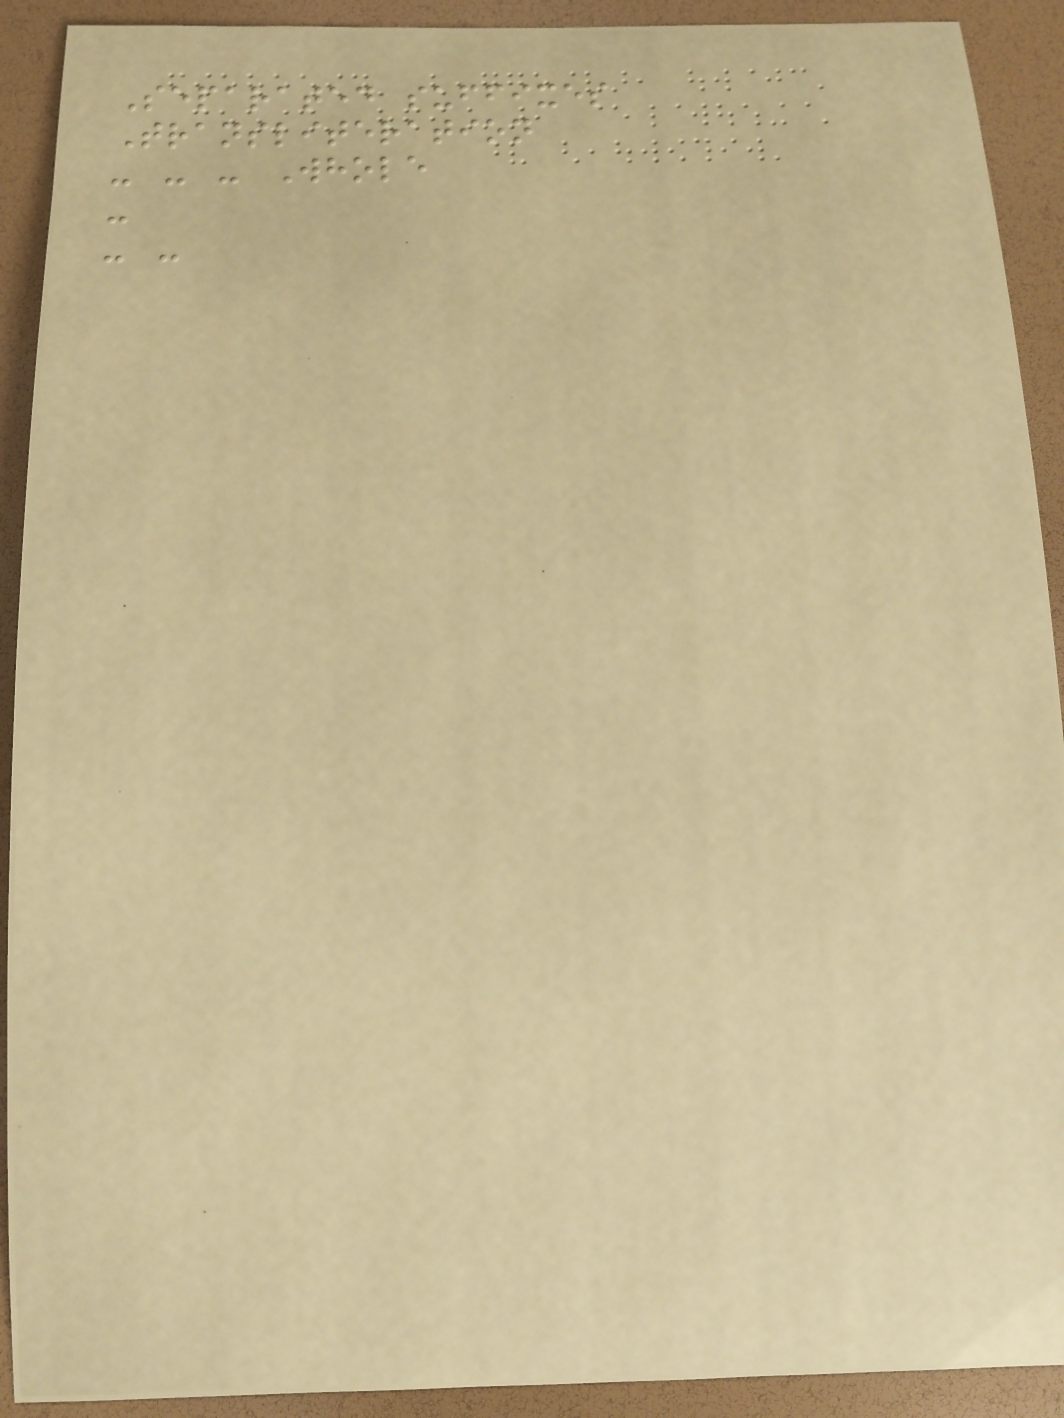Separated suffixes
Transliteration
- - - Whole
-
- -
